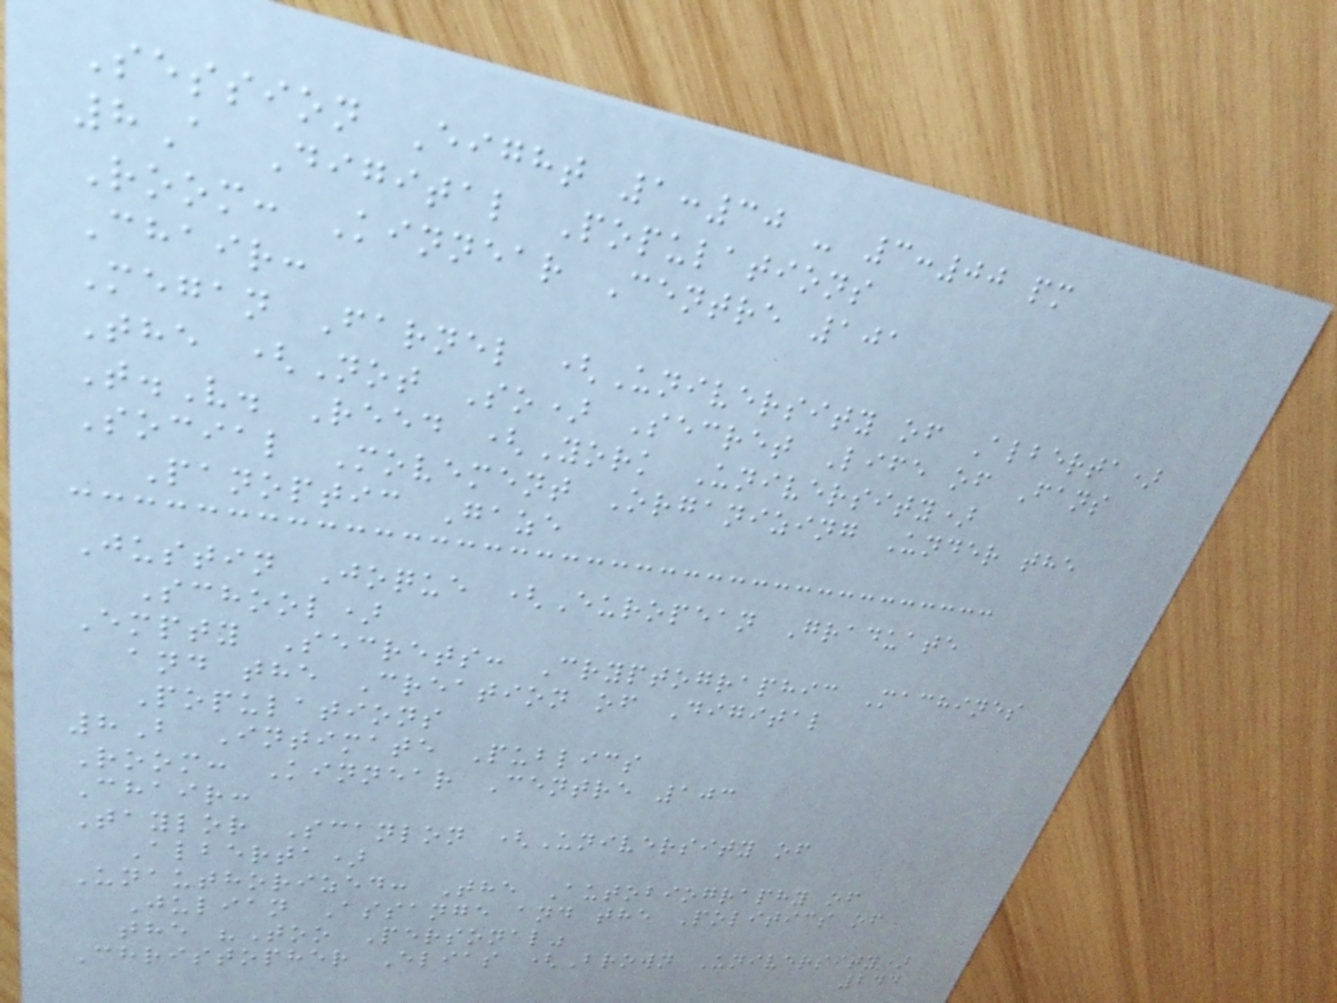Session Eight 1:30 - 3:00 pm
8A Digital Populations
Room: Kinnear Centre 101
Chair:
Megan Farnel (University of Alberta)
The (Not So) Secret Life of Fans
T.V. Reed (York University)
Social Movement Organizing Under the
Panoptic Gaze
Justin Joque (European Graduate
School)
Empty Secrets: Cryptographic Machines
and the Creation of Digital
Populations
8B Intimate Publics
Room: Kinnear Centre 103
Chair:
Taylor Scanlon (University of
Alberta)
Unauthorized: The Autobiography of
Julian Assange and the Politics of
the "Too Personal"
Christopher Elias (Brown University)
244
